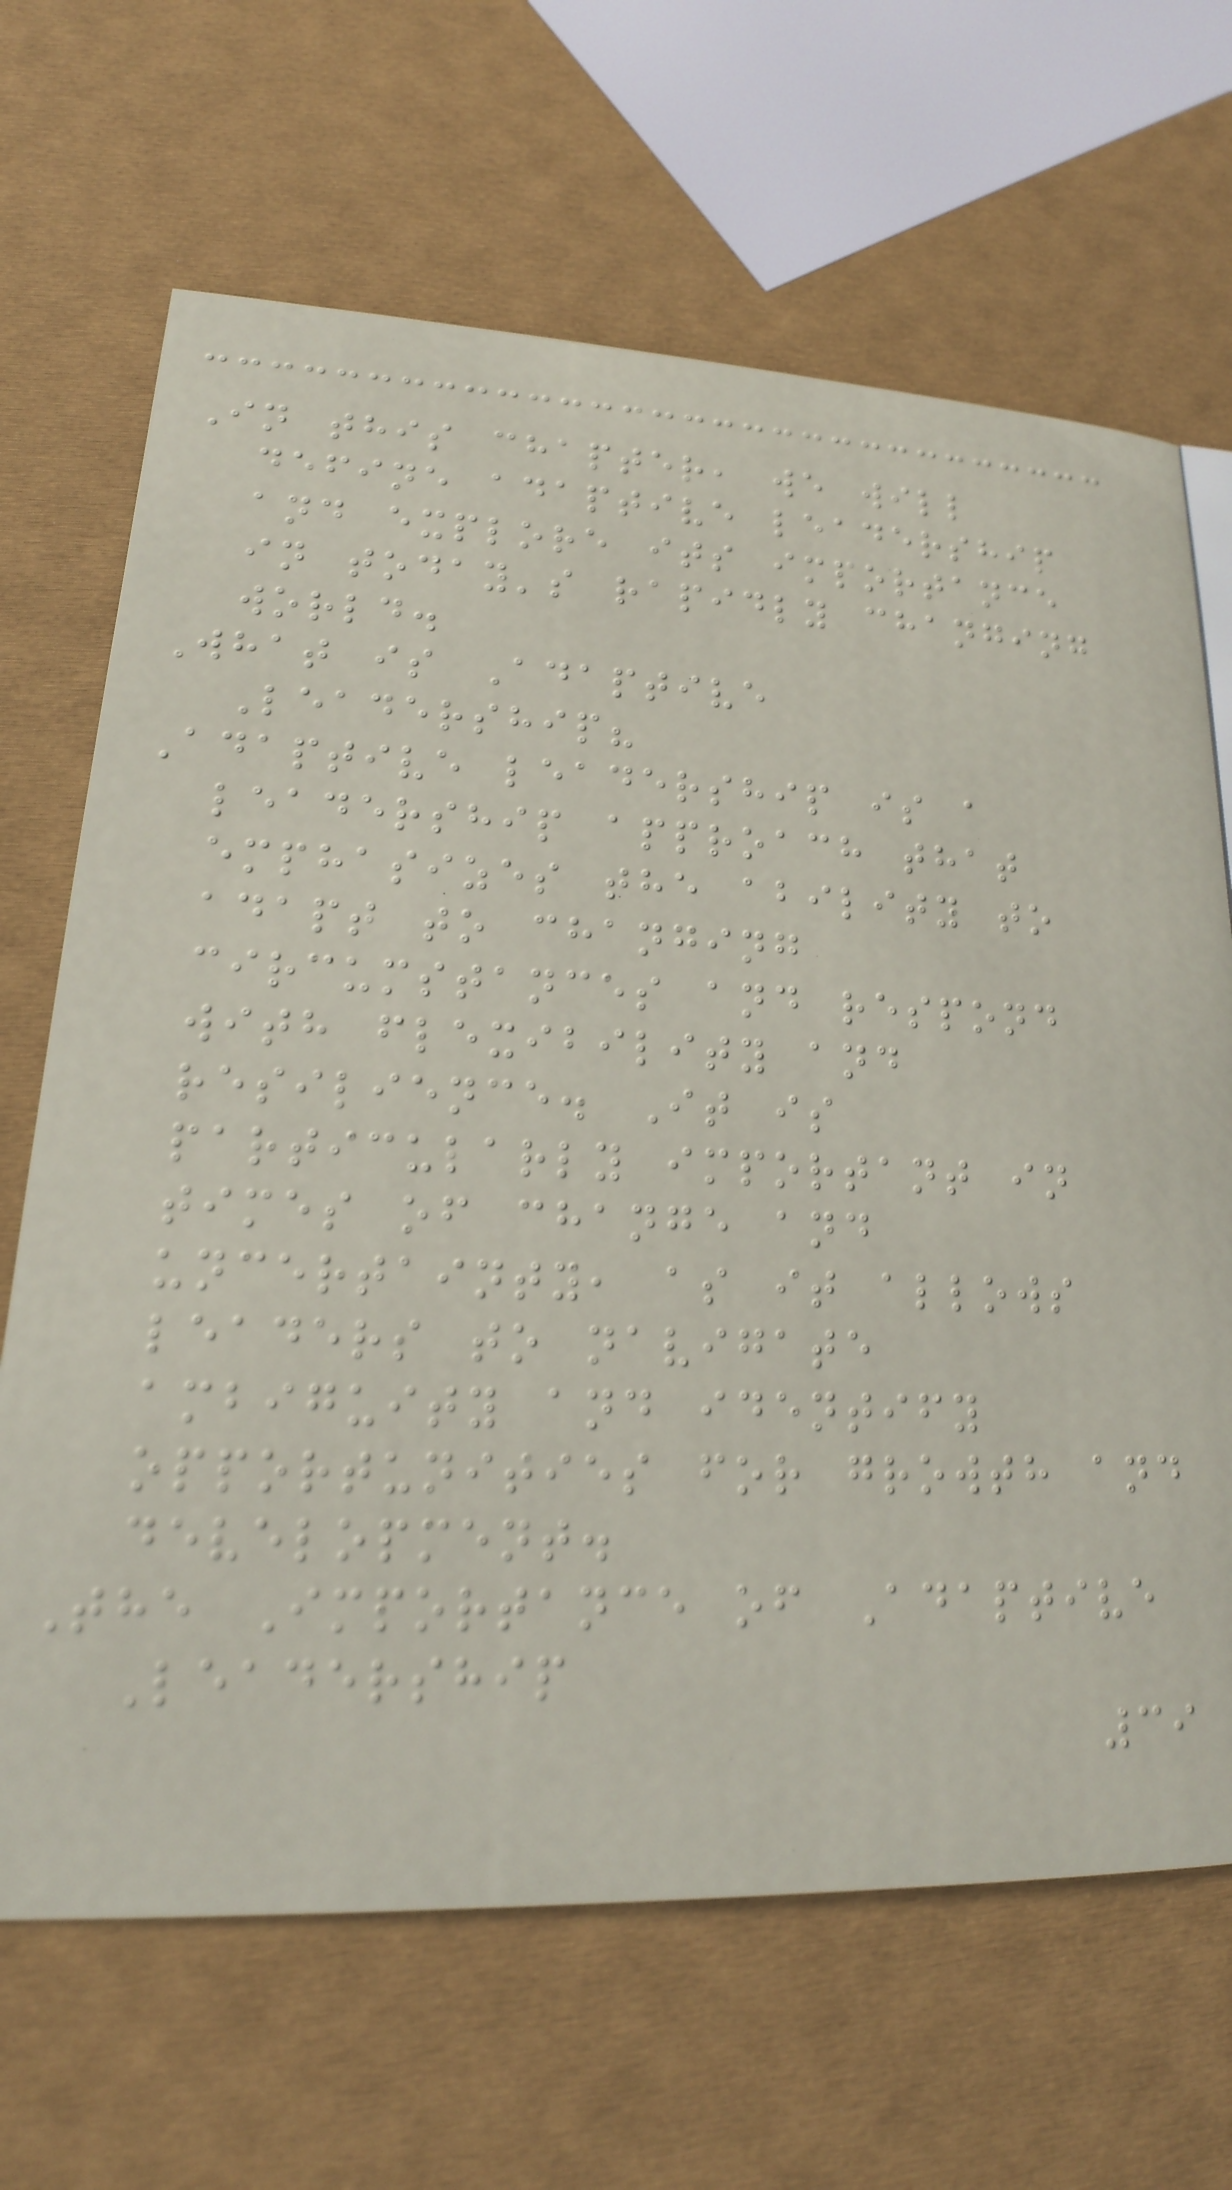In this chapter, we will
define adaptive leadership
and explore its importance
in today's rapidly changing
world.
What is Adaptive
Leadership?
Adaptive leadership is a
leadership approach that
emphasizes the ability to
adapt to changing
circumstances and respond
with flexibility and
resilience. It is
particularly important in
times of change and
uncertainty, as it allows
leaders to navigate
ambiguity and identify
opportunities for growth and
development.
The Importance of Adaptive
Leadership
39
